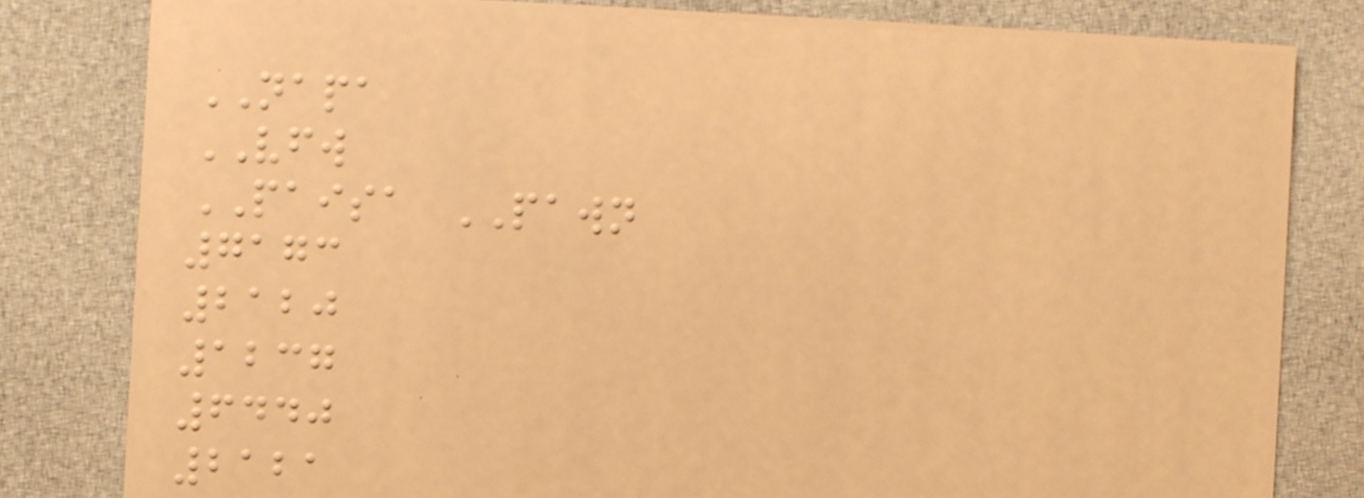NAPA
VFW
PAISA PAWN
7173
2120
1237
6440
2121
